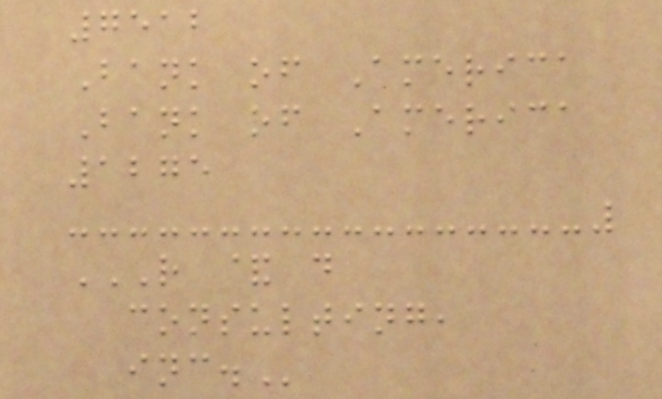7512
Bank of America
Bank of America
1275
R & D
CONSULTING,
INC.
